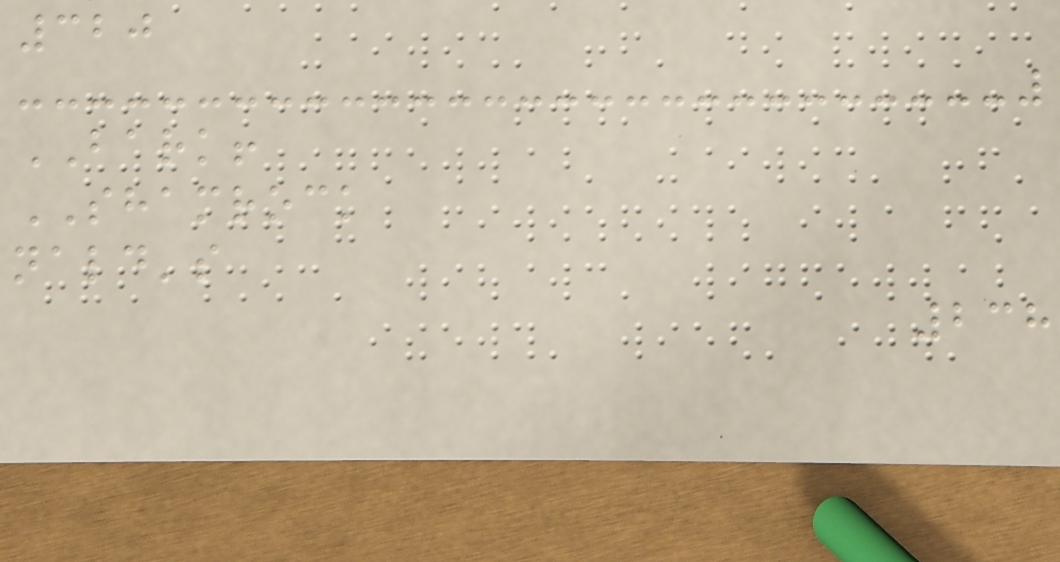320
BARK!
SHAMROCK
nald's
238
